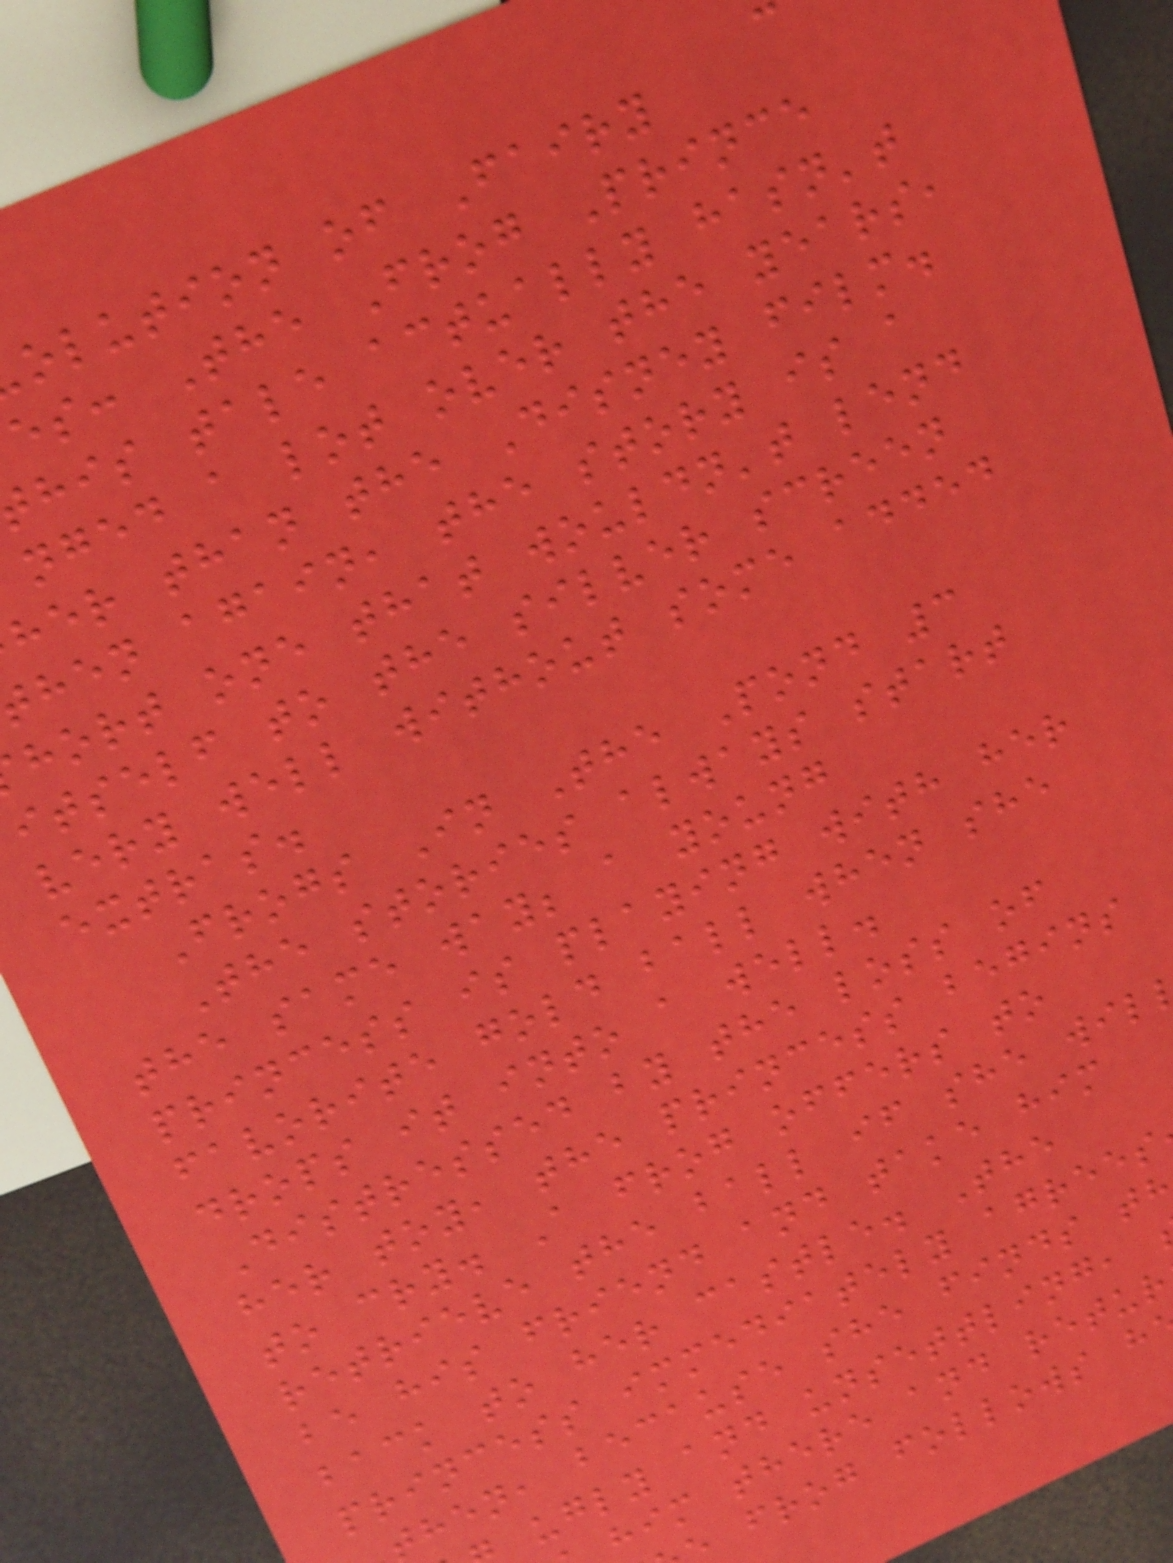olution of Fairy
es: The Frog Prince
his tale actually hasn't
nged a lot over the years,
her than the Disney film.
hen again, the story is a
hort one that wouldn't lend
itself to the silver screen
very well without some added
extras.
Frogs In The Pond 3
The stories always start
the same way; a young
princess is playing with her
favorite gold ball when she
drops it into a well.
Distressed by the loss of
her toy, the princess begins
to cry. A frog offers to
retrieve the ball if she wil
be his friend and take him
back to her castle. The
princess immediately agrees
hen, because she finds th
ugly and unsettling,
him there and retur
frog follows h
